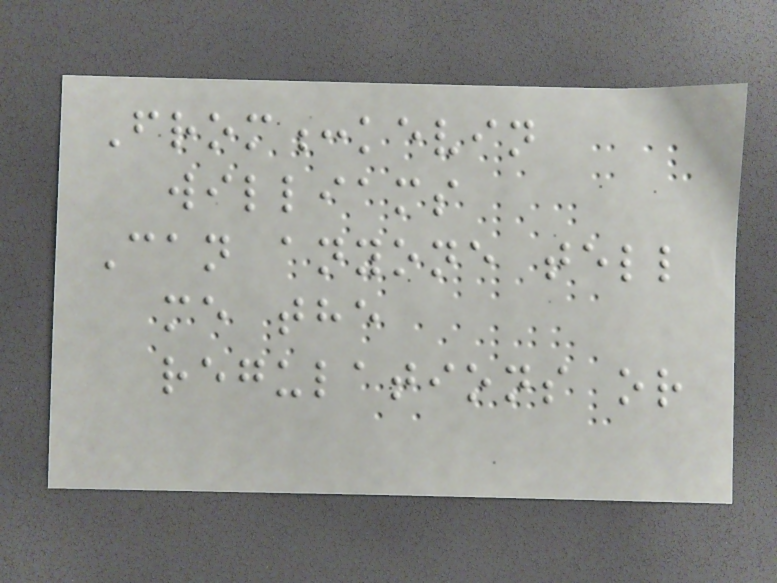From:kevin
williams
Can anyone tell
me the
regulations or
